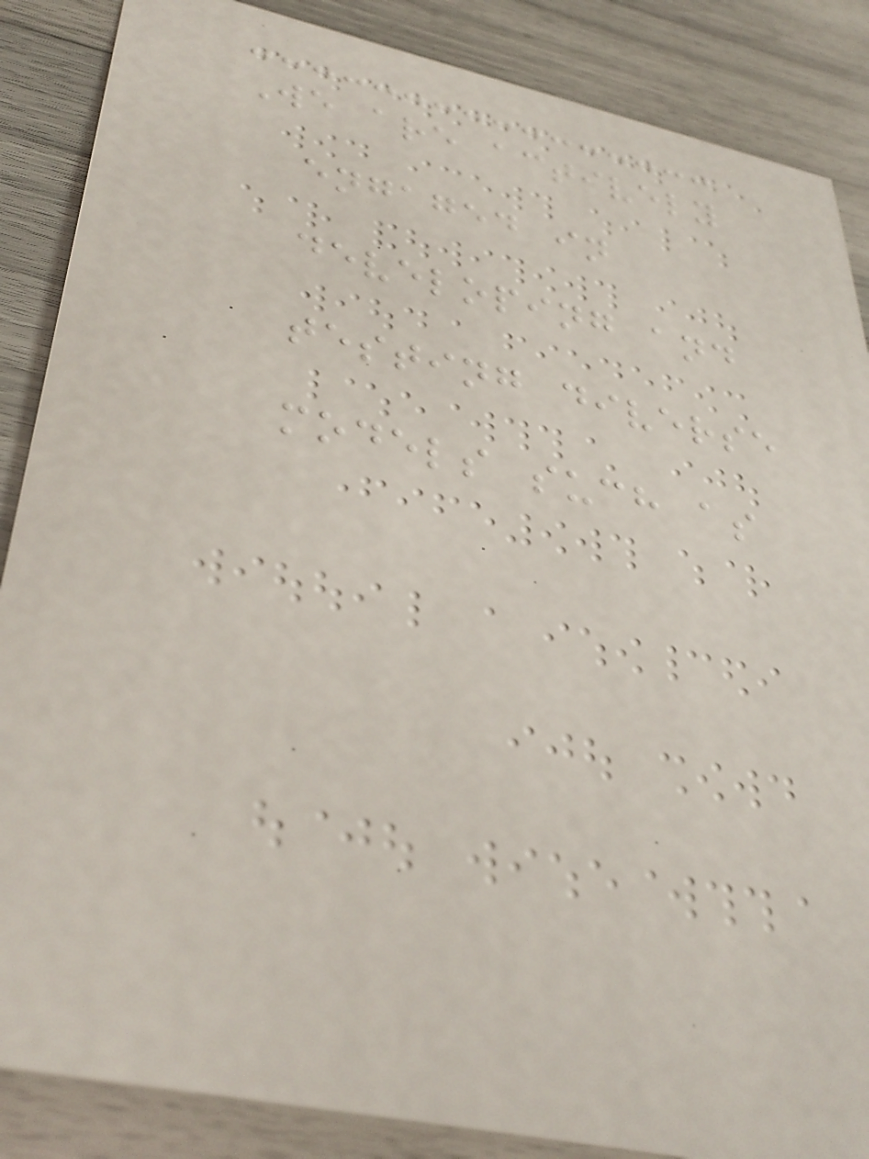We are actively
engaged in
developing and
testing diverse
models such as
